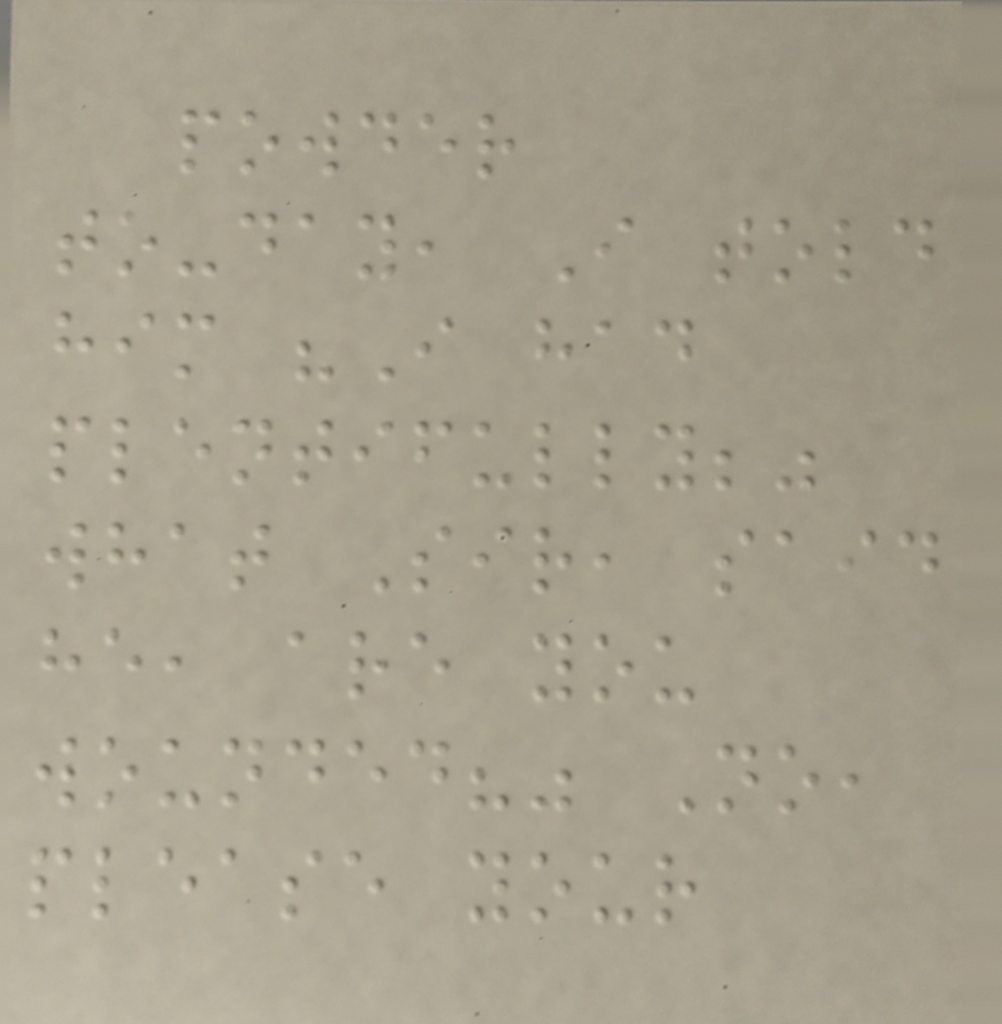powder
to-day, I told
him "I had
plentifully;"
what Sir, said
he, are you
wounded?" No,
please your
